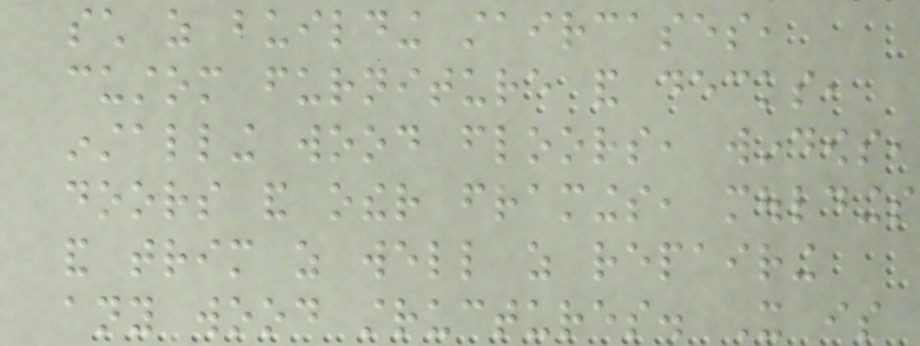such as building staircases,
custom furniture and decks,
installing wood floors, windows,
doors and other framings, mouldings
and trim as well as repairing
any wood structures. It is
